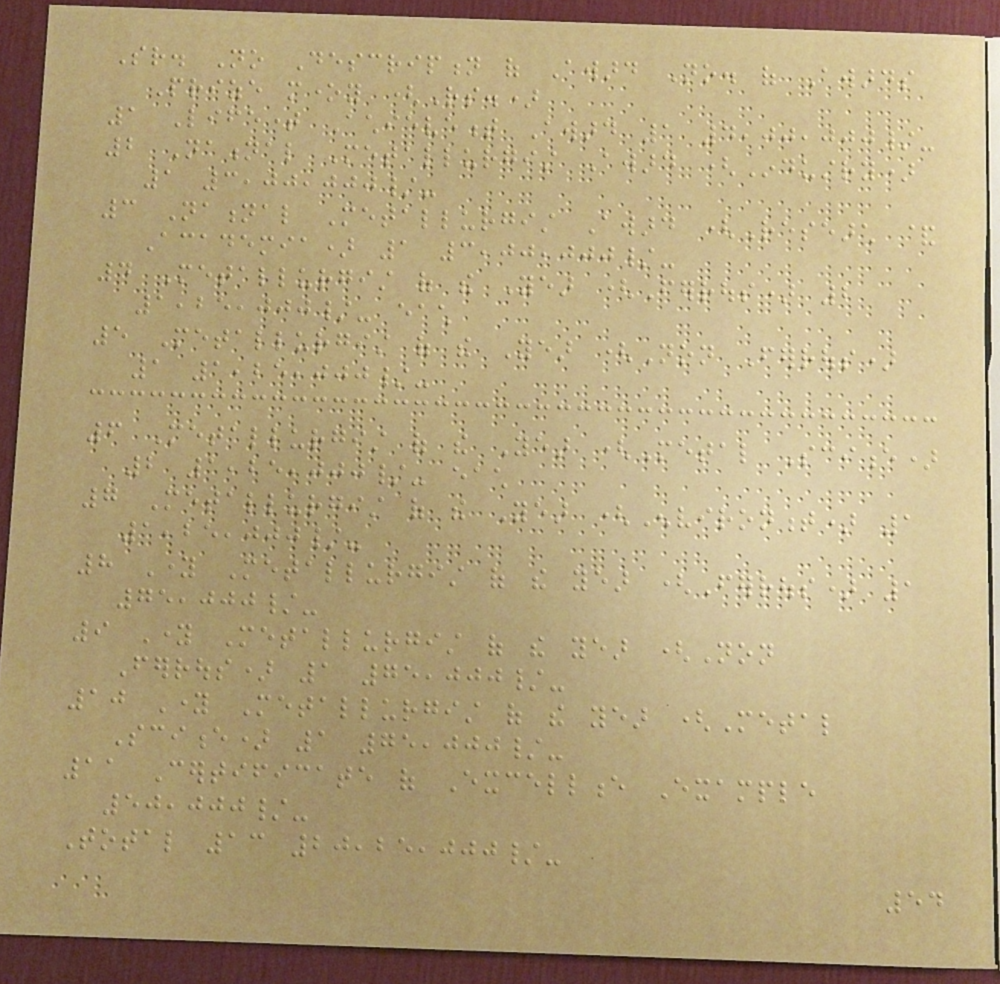Sr. No Description of Award No. of Awards
Prize money (Rs.)
1 Lifetime Achievement Award 1 4,00,000/-
2 National Metallurgist Award (Industry)
1 3,00,000/-
3 National Metallurgist Award (Research &
Academia) 1 3,00,000/-
4 Metallurgist of the Year (Ferrous) 2
1,25,000/- each
5 Metallurgist of the Year (Non Ferrous)
1 1,25,000/-
6 Metallurgist of the Year (Metal Science)
2 1,25,000/- each
7 Metallurgist of the Year (Environment) 1
1,25,000/-
8 Young Metallurgist of the year (Ferrous) 1
75,000/-
9 Young Metallurgist of the year (Non
Ferrous) 1 75,000/-
10 Young Metallurgist of the year (Metal
Science) 1 75,000/-
11 Certificate of Excellence Example
50,000/-
Total 13 20,25,000/-
54
